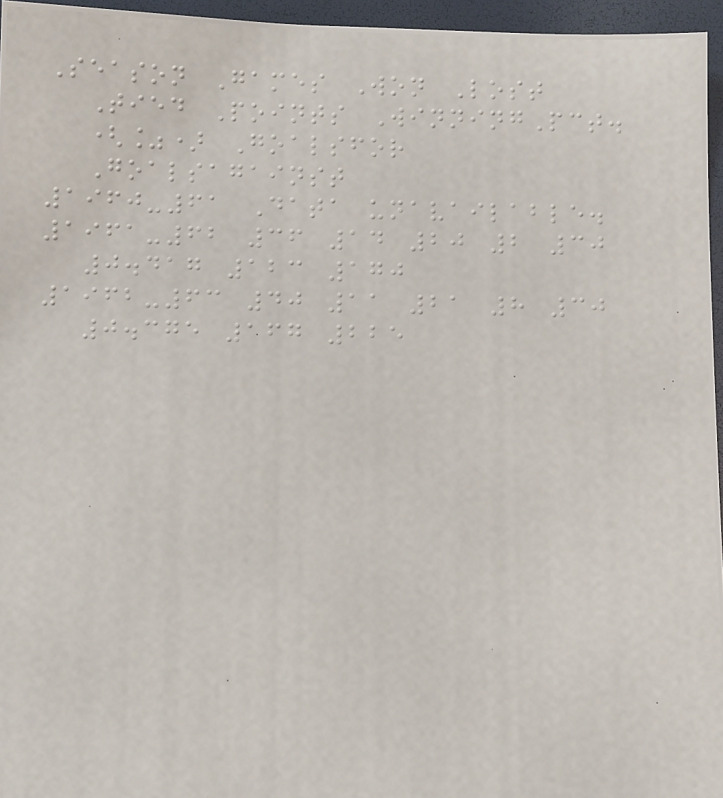Season Games Won Lost
Tied Points WinningPct.
(%) Goalsfor
Goalsagainst
1960-61 Data unavailable.
1961-62 36 14 20 2 30
0.417 123 170
1962-63 40 11 21 8 30
0.375 167 225
